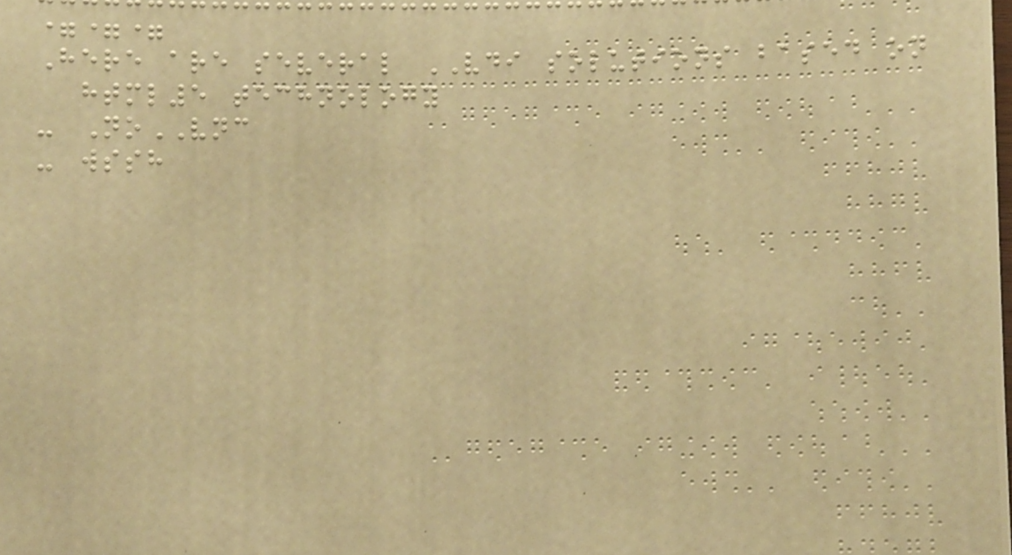===
Here are several VDI solutions based on
html5 technology
- NoVNC
- wssh
